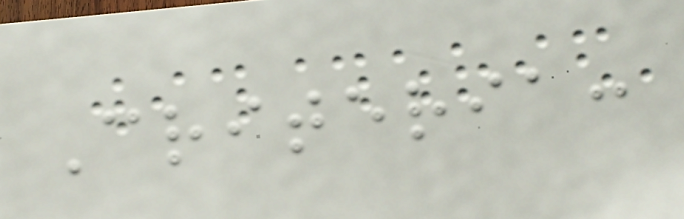Criteria:
